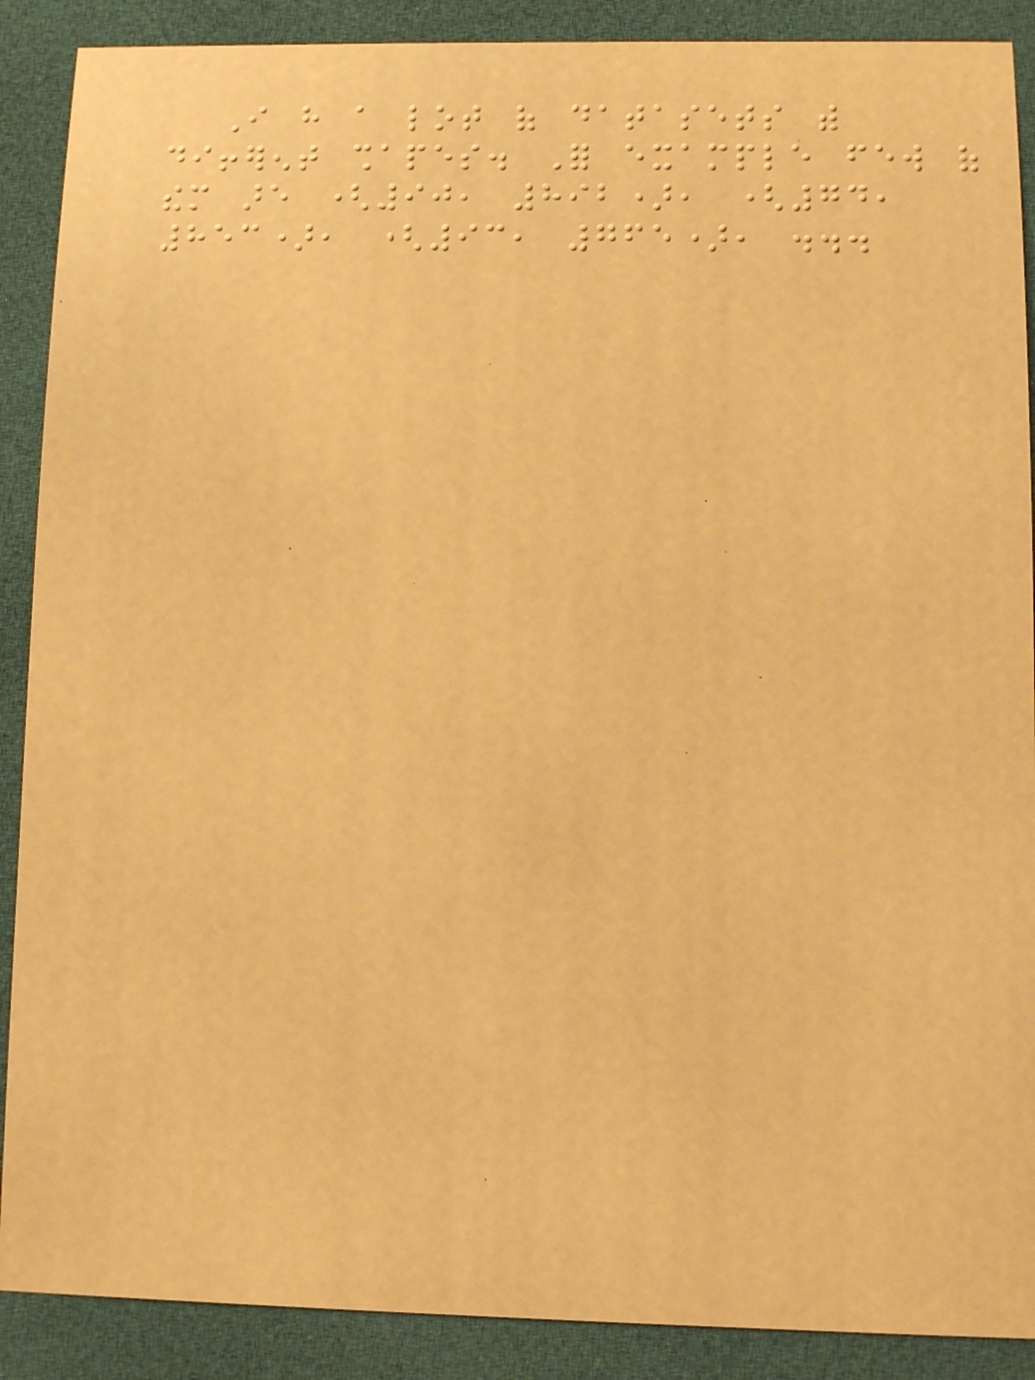I have a lot of datasets with
different shapes. For example few of
them are (90, 892), (74,
853), (93, 765), ...
